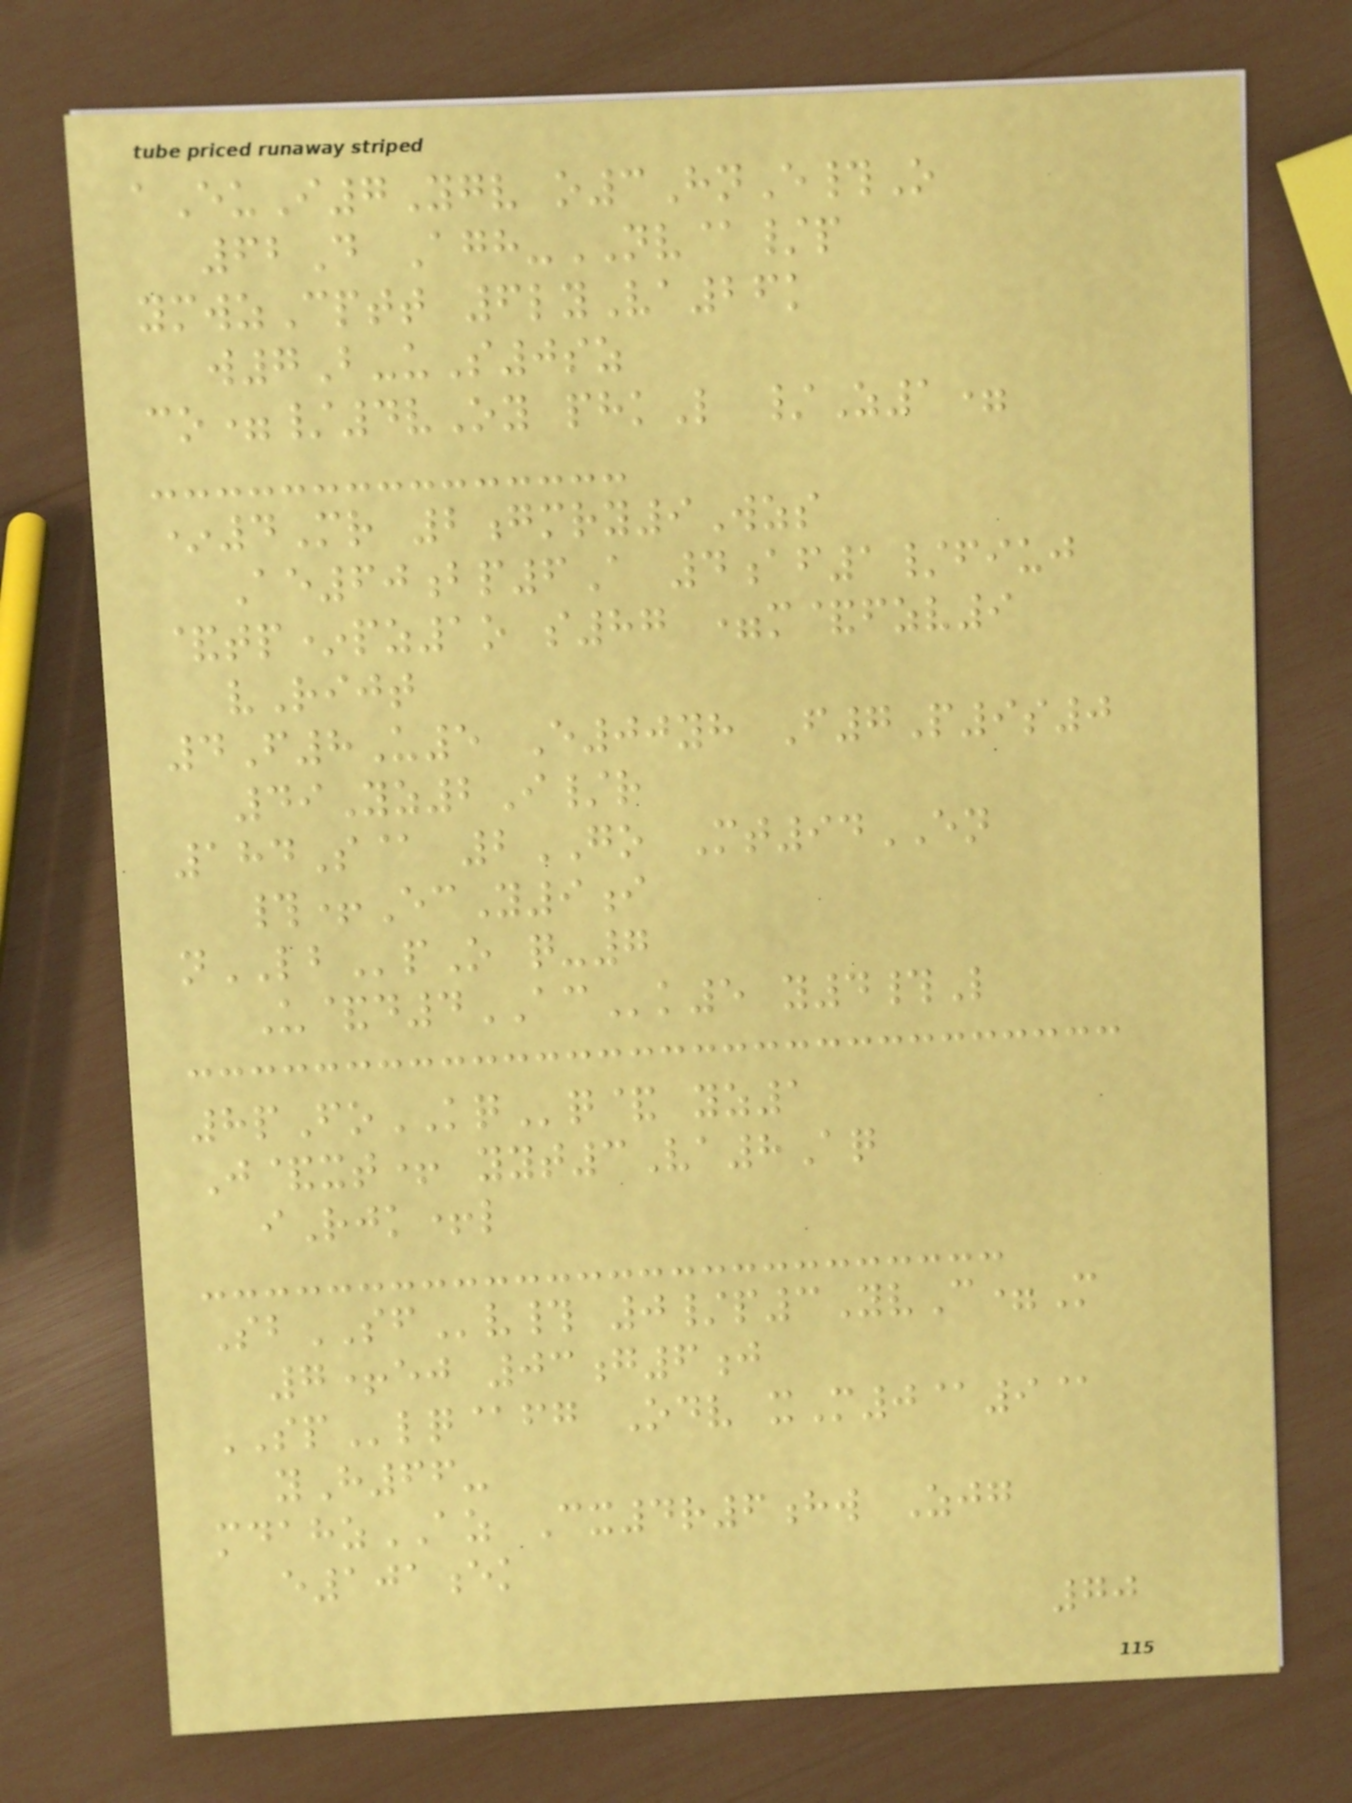aEuI7Ygv o3HnE#O
62D Agh-NV@/p
ymwzCptt 6lyVa26k
w7B-uS0sz
co=/4vOy phkL /Z1=
*4Mr 2gmry9Wzs
Ae60bp6A 4af1/fiuj
&tp*pz1o s87 =m&fzv9
vRijt
4F8U5 E00yh F7P9s0
49Yz2I/r
184S@ 2GO Mt94EN
#+EcY9i
nLBpO q-7
U&d4ACk5 y4#L
8pFoKQq& yz1
J&xt+ yyt3Va8Aq
iRjk+l
SbSFv# 0/p3YvC=M
7+ej 03g6j
SPlq@fg Odv xM0@9@
yH66-
mdahzAZ Cx4r6hw Zjg
e101ek
70
